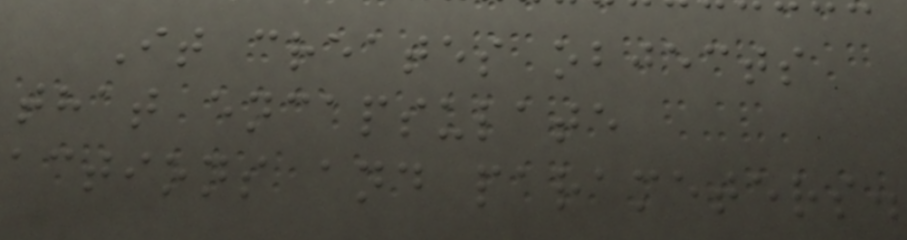It creates objects
that encapsulate
actions and parameters.
